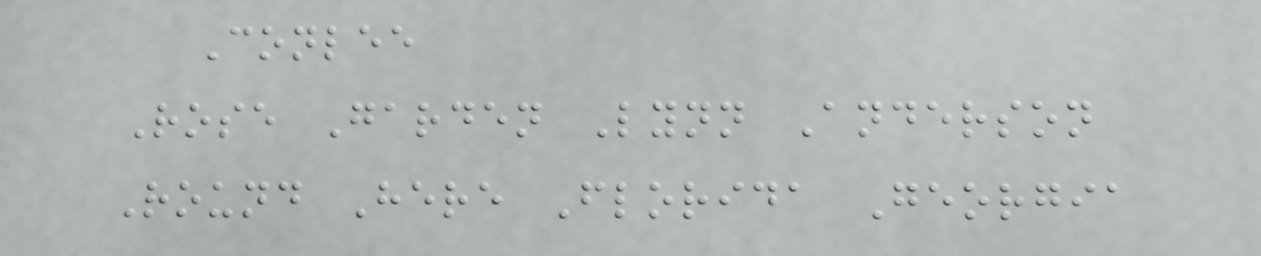Conlee
Rose Garden Lynn Anderson
Round Here Florida Georgia
